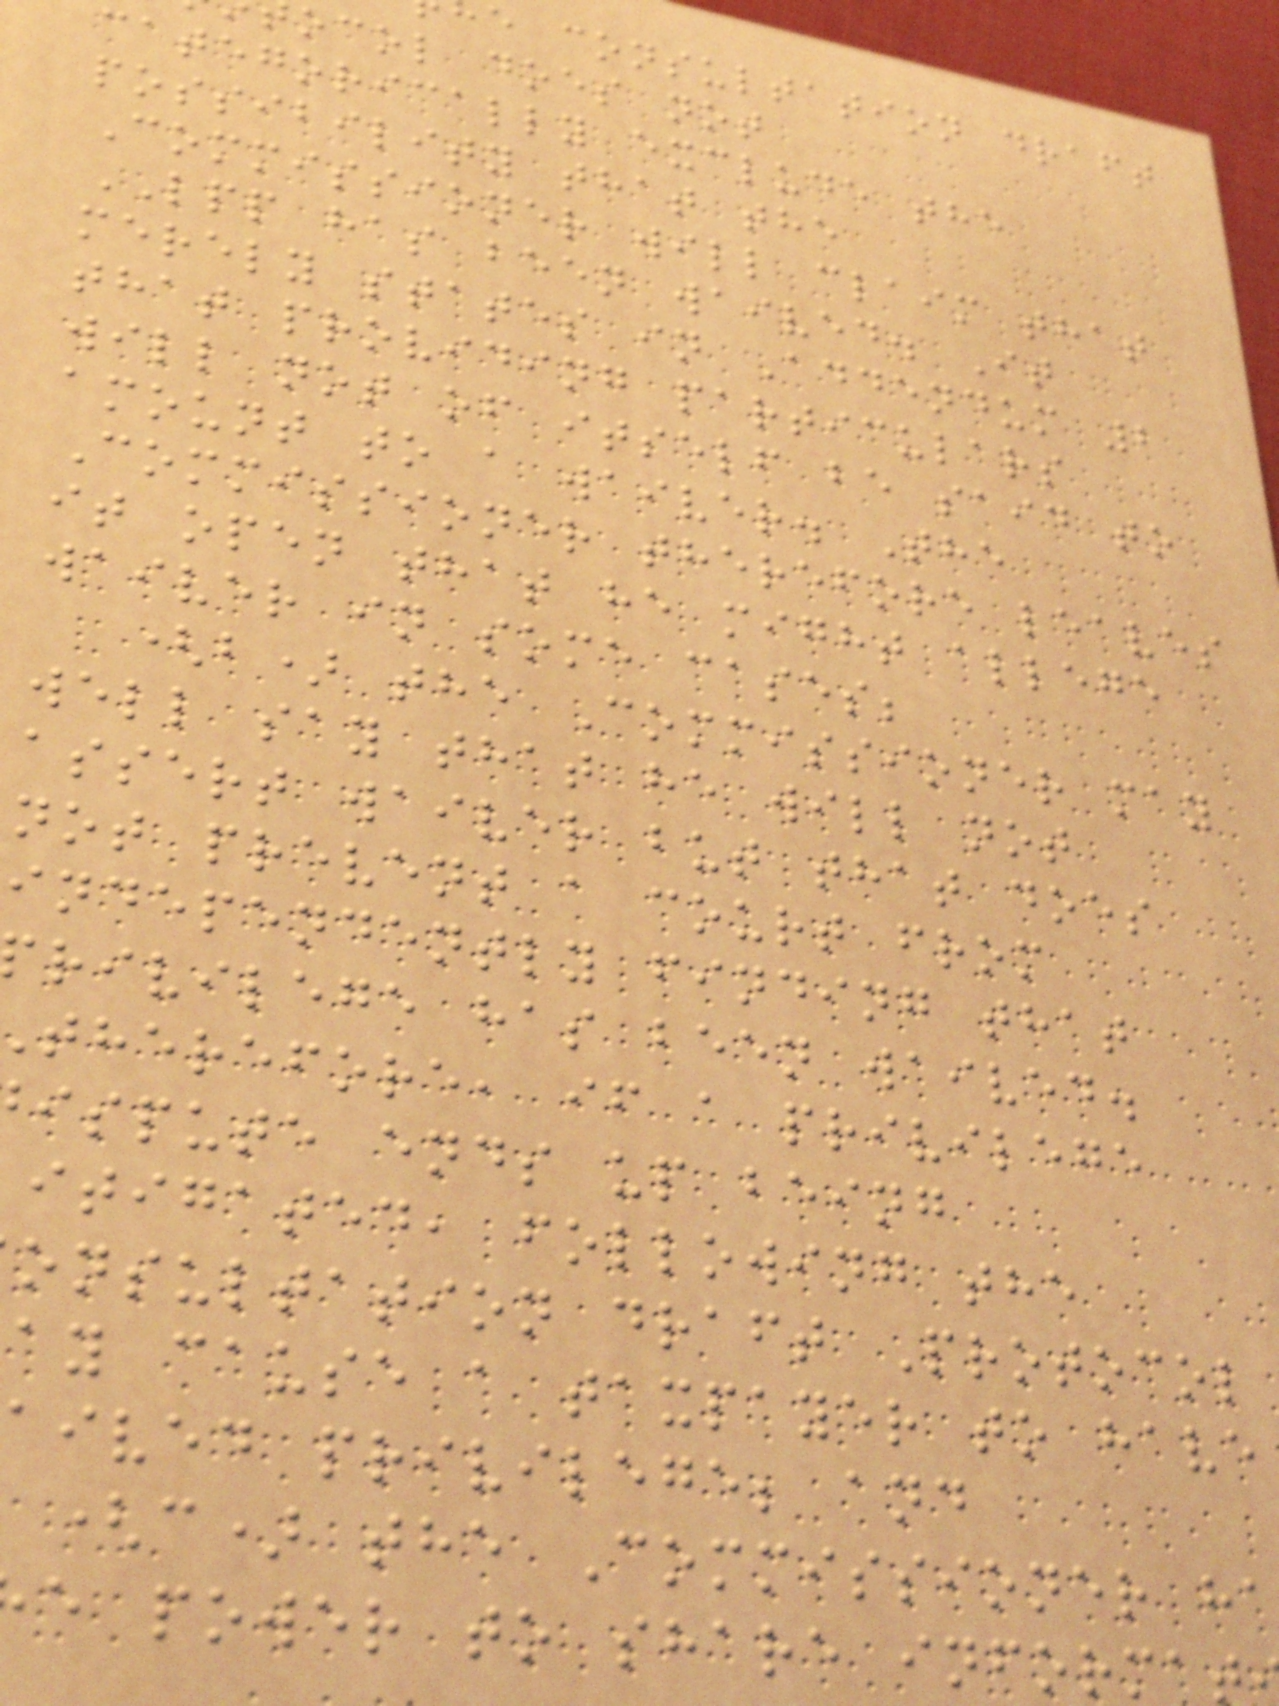e consultation draft
ocol does not
categorically exclude the
possibility that the
Commissioner will claim that
LPP has been waived. It
merely states in Addendum 2
that providing particulars
will not of itself be said to
amount to a waiver. The
Commissioner therefore leaves
it open that he might allege
waiver in some cases;
(b) the Commissioner may
well say that he will not
assert waiver but that does
not prevent a court from
independently finding that
rivilege has been waived.
therefore, if a privilege
ispute ends up being
itigated, following the
onsultation draft Protocol
ay cause a taxpayer to have
aived privilege; and
(c) the Commissioner ha
e power to share informat
